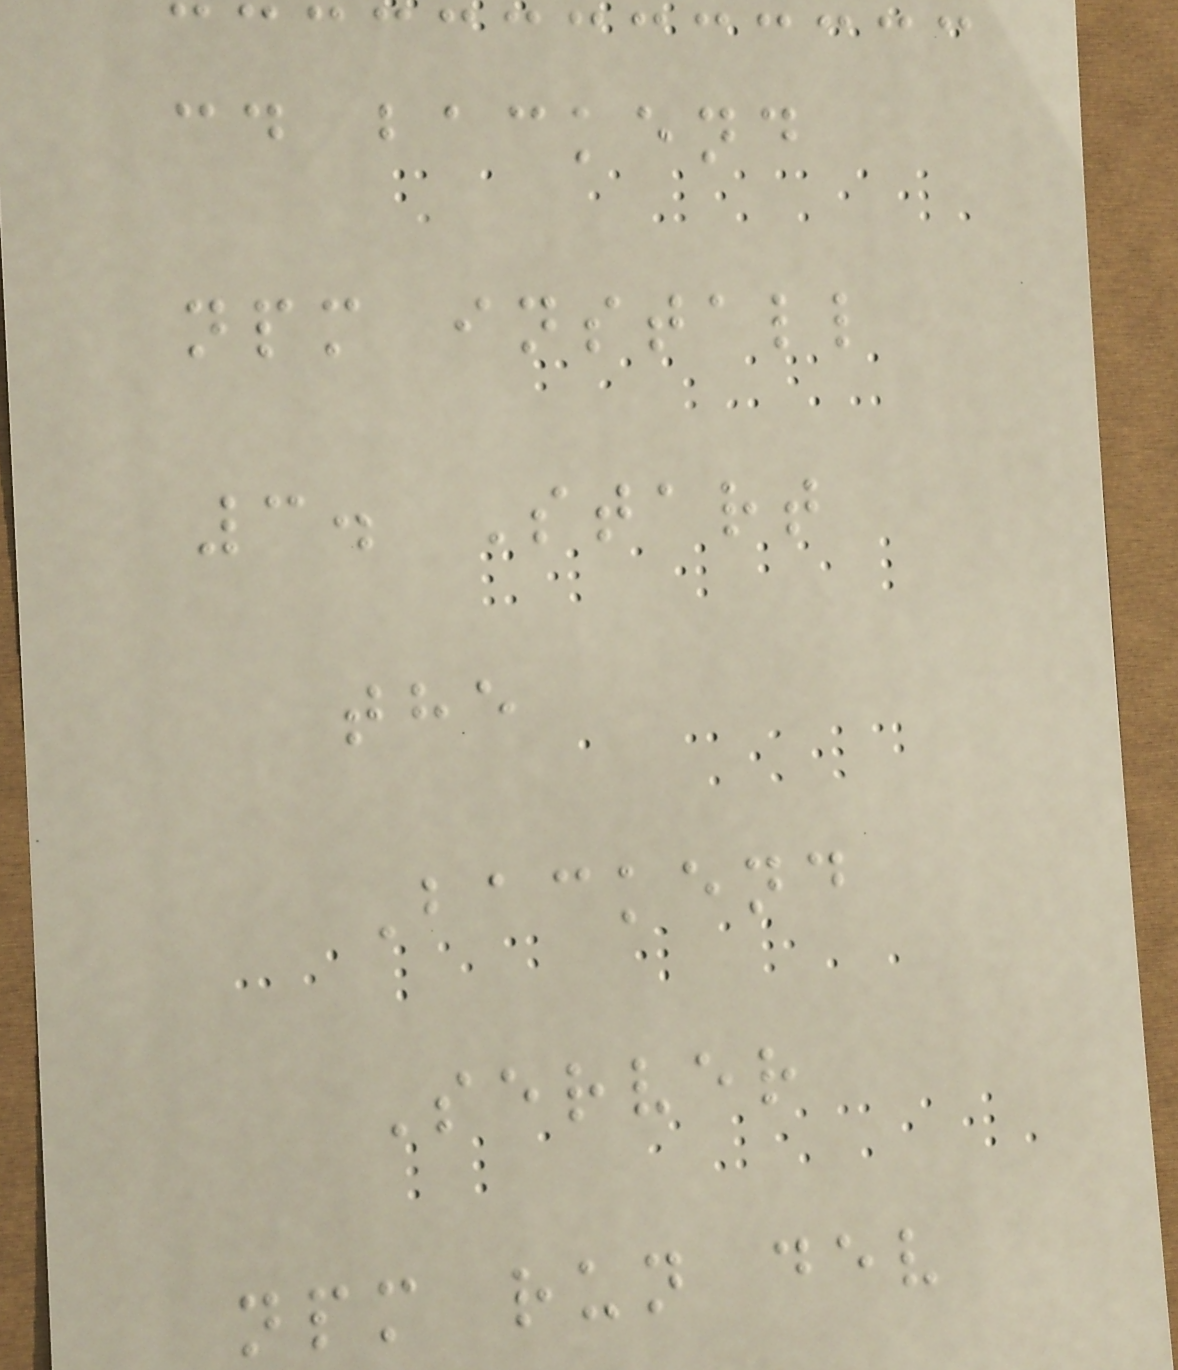cd backend
npm install
3. Start
the
Backend
Server
npm run dev
